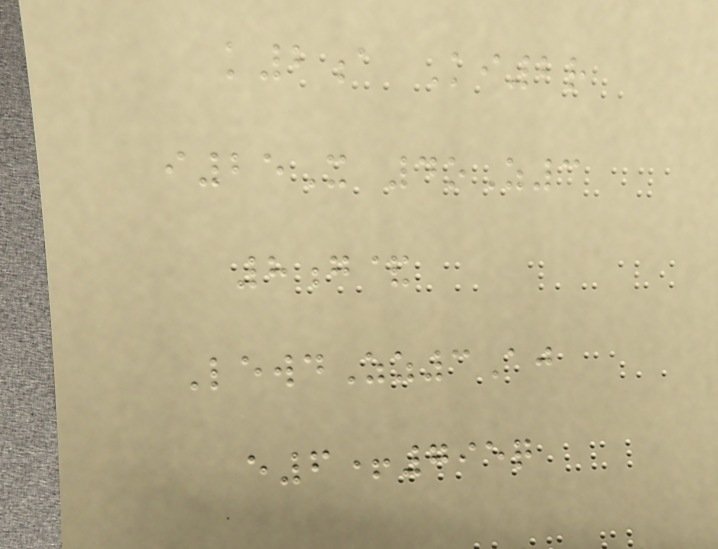k2a Ki2r
i25X 4oZ3
8g&
LewdZz3Aj
e6+795q
